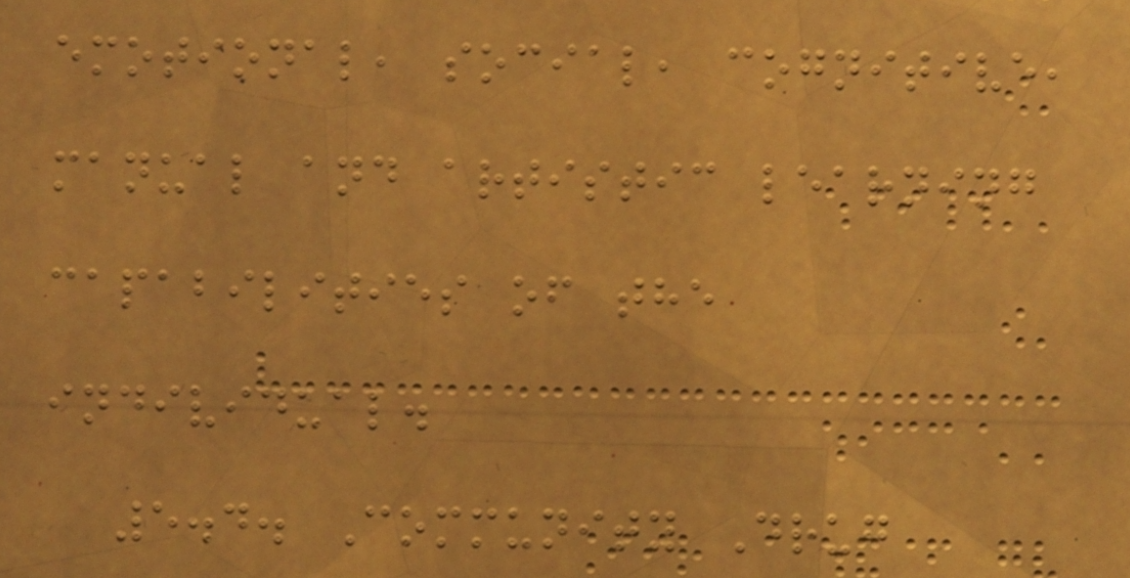emotional, social, cognitive,
manual and artistic learning
capabilities of the
individual.
5.4. Community Drug
